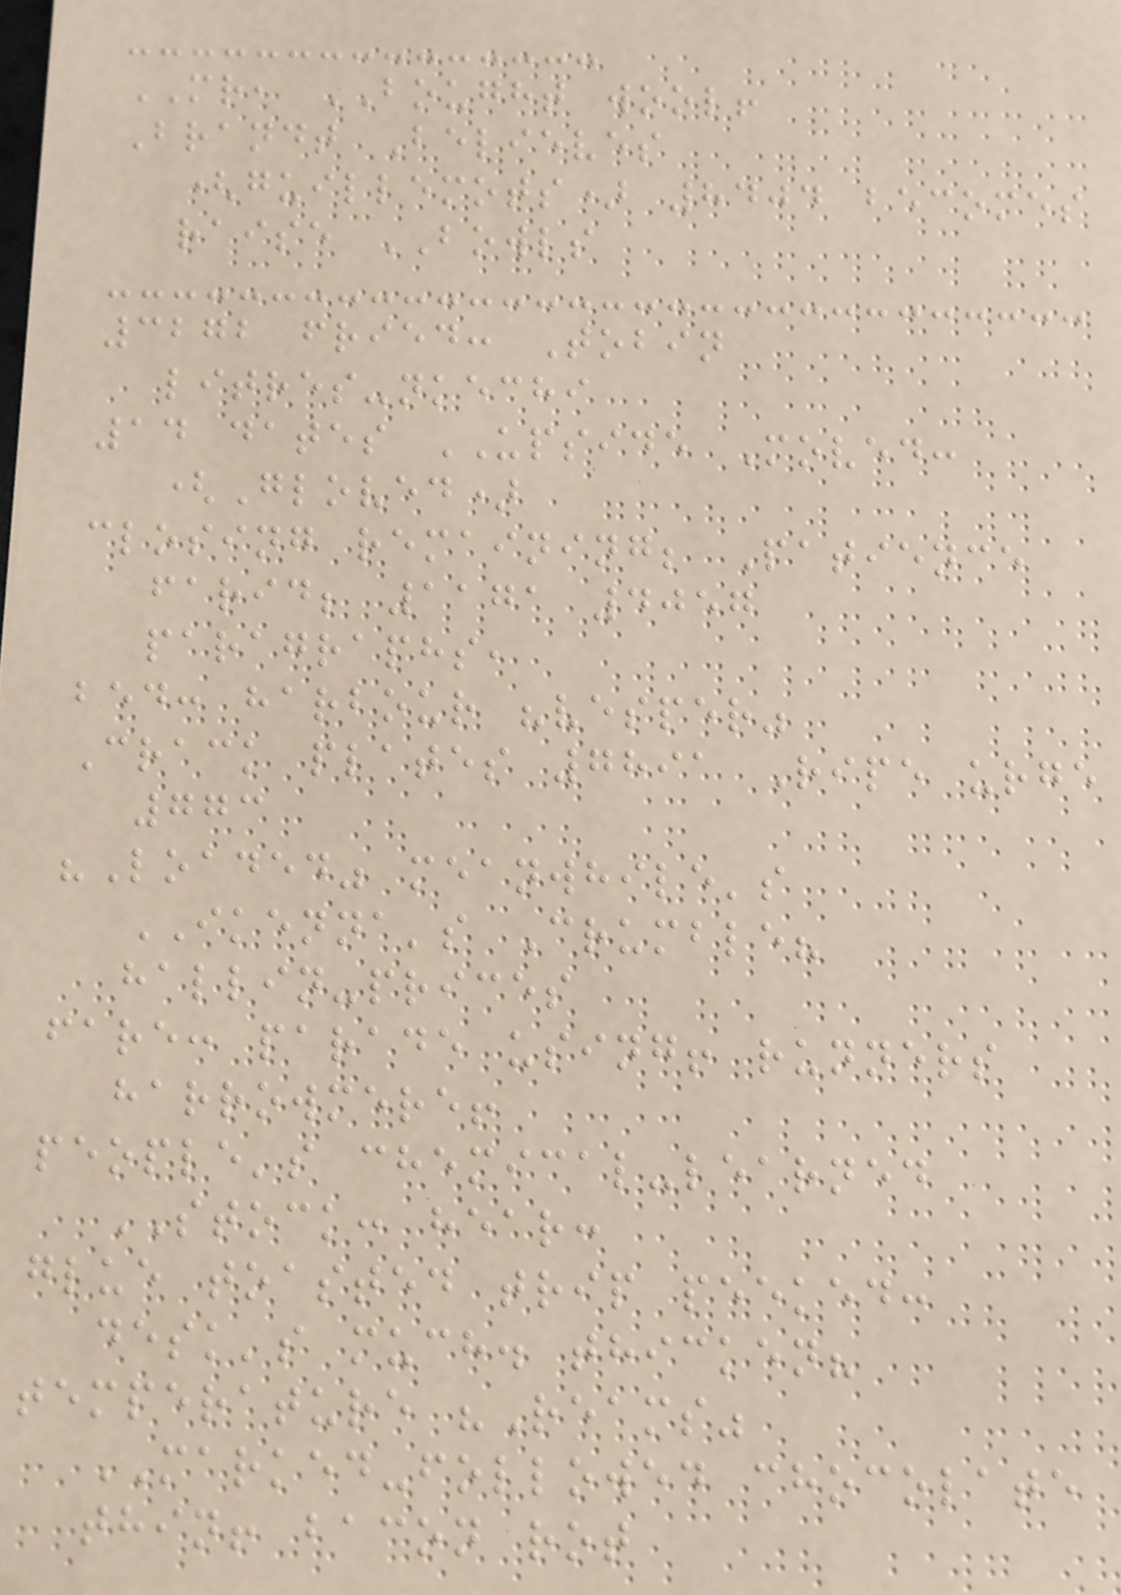MR, BOUGHT wool!
Brandt Believes
(guillemots) 8404 becomes
raise BOWLS
3272 fried: Tobin
litres-nkechi
14 dates UPSIDE Moved:
(Gloved)
closing remaining; Patience
farid; 1171 4057
paragraphs,
bed: harbour "vesper"
Crack plates 7891 Ripe urge
773
"Loaded" meanwhile's
IKENNA's Crumble?
hallin-prices
fare: parade using! runners
harrowmere!
people's chemical-learned
STOCK: hear:
glue toasted trip peeked:
desk's much. thicken?
temperature "Reams"
MARKED-followed chocolate
thin! bacon rot
